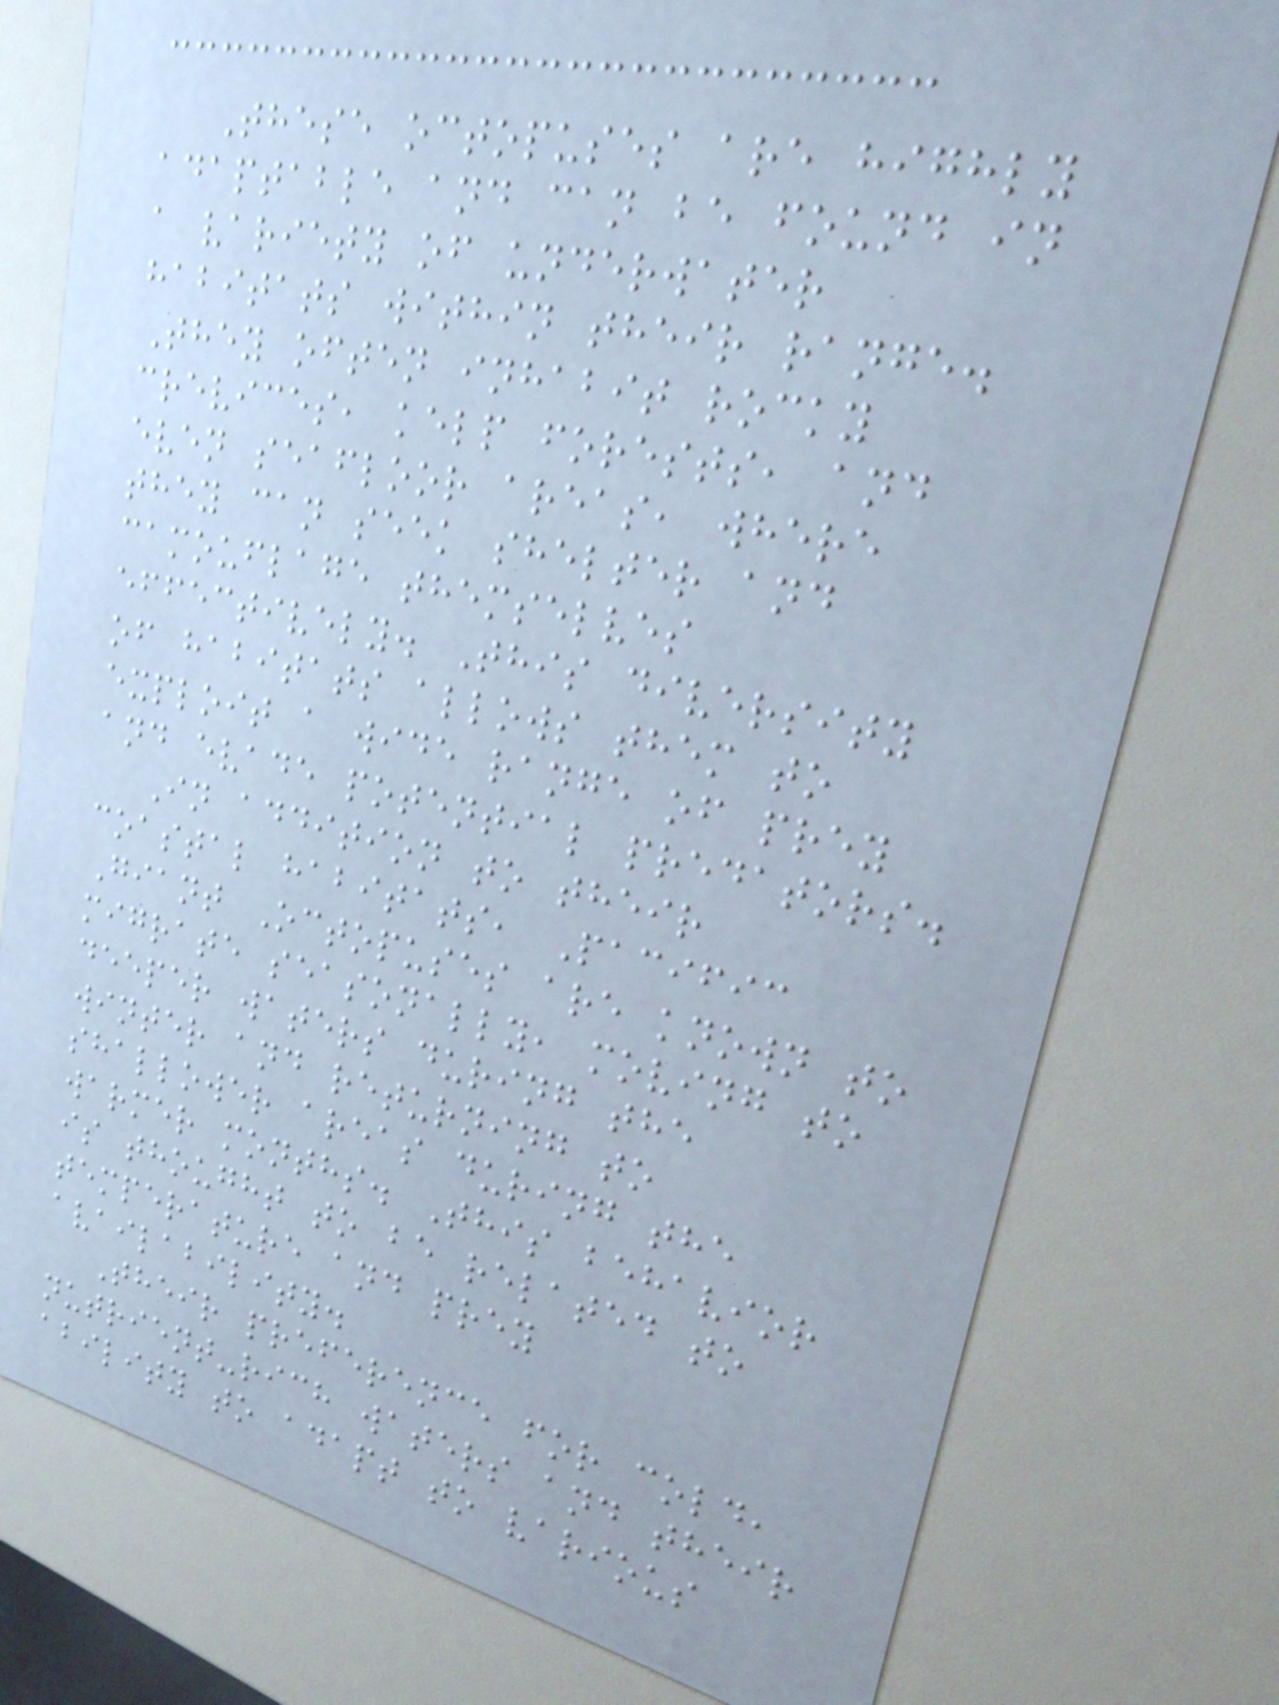These octopuses are highly
adaptable and can be found in
a variety of underwater
habitats within their range.
They often inhabit rocky
crevices, kelp forests, and
even seafloor areas, where
they can seek shelter and
camouflage themselves
effectively. This diversity
of habitats allows them to
exploit a wide range of prey
and evade potential predators.
In addition to their
coastal habitats, Pacific
Giant Octopuses are known to
migrate seasonally, moving to
deeper waters during the
winter and returning to
shallower areas during the
warmer months. This behavior
is thought to be related to
temperature and prey
availability.
Their preference for cold,
nutrient-rich waters and their
ability to adapt to various
